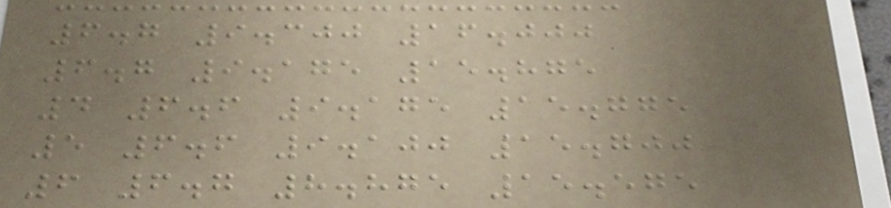6.7 9.300 16.000
6.7 9.175 15.875
4 6.6 9.175 15.775
5 6.6 9.100 15.700
6 6.7 8.875 15.575
